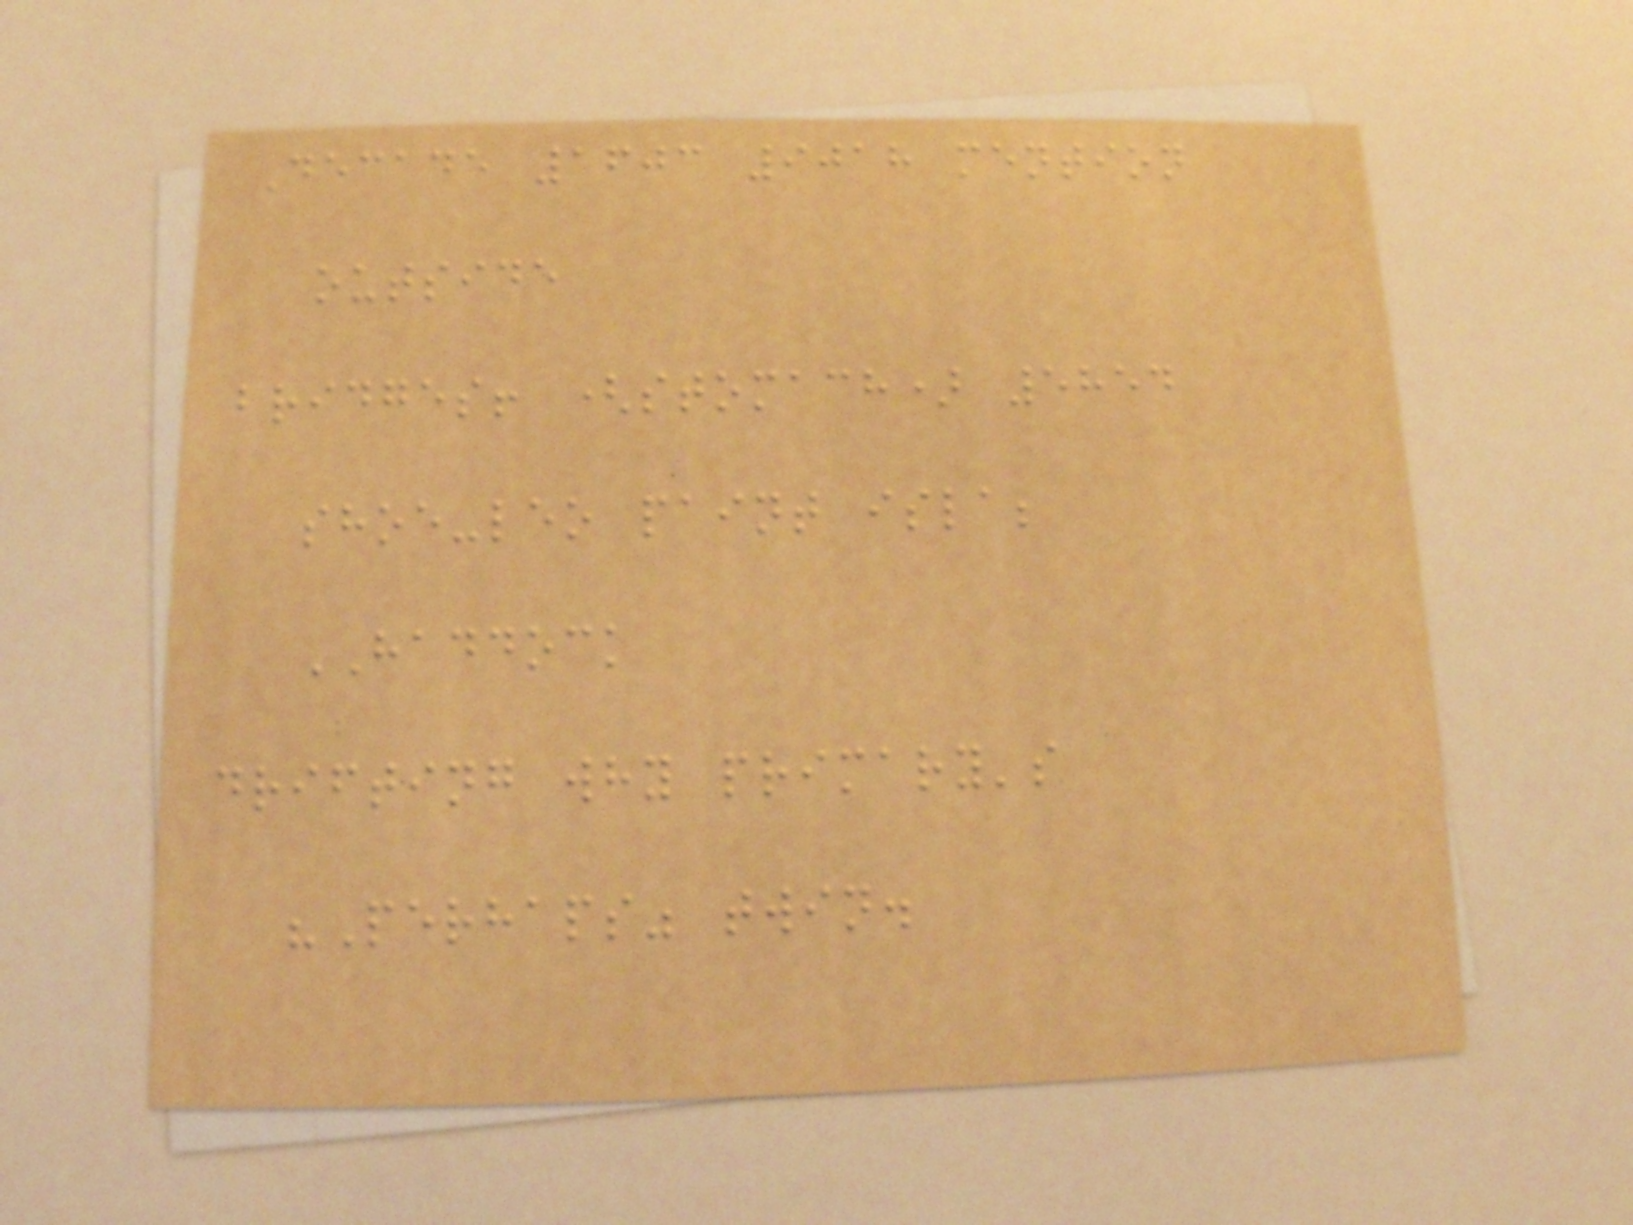Decade 1603 9018 mention
outside
bridges! (stomach) 5854
shoe-leo paint isla;
HADDOCK
drifting why primary's
"Perhaps" twin.
